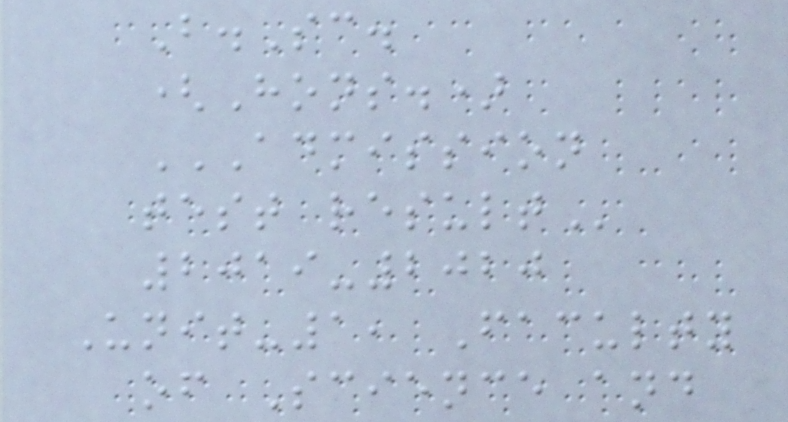B.Sc.
(Hons.)
ADMISSION
TEST RESULT
2019-2020
Unit-1, Faculty
of Science and
